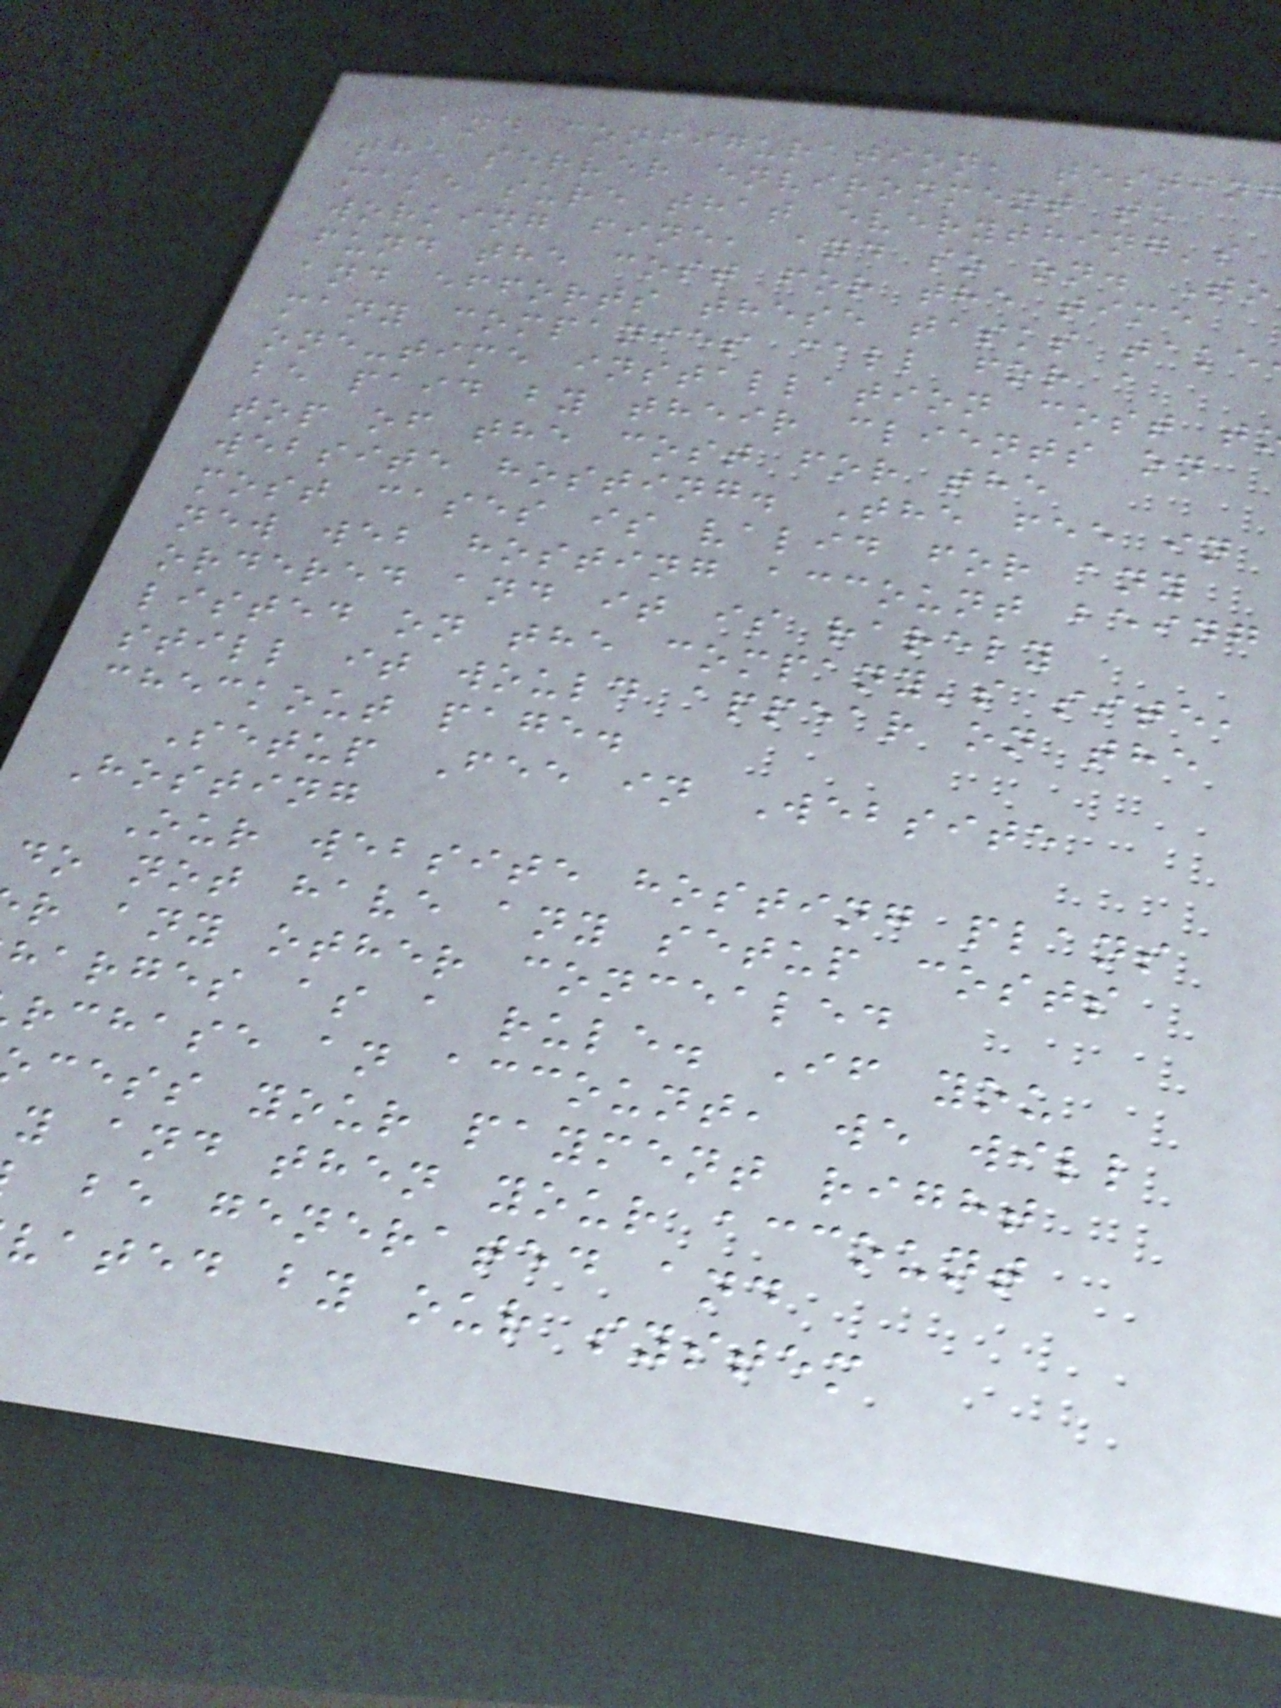and configuration, testin
the server environment to
make sure that everything's
working fine, and so on. To
fund the cost for the time
and efforts these tasks take
many companies call for a
one-time installation cost t
be paid by their clients on
top of the cost for the
website hosting. The fee in
most cases is valid for any
new web hosting account being
ordered and it is rarely
listed on the company's site,
still it would appear on the
checkout page.
Setup Fee in Website
Hosting
Our website hosting plans
do not have any setup costs
r any other concealed
harges as a rule. If you
rchase an account, we will
cess your payment right
y and then your account
be generated and
vated by our system
